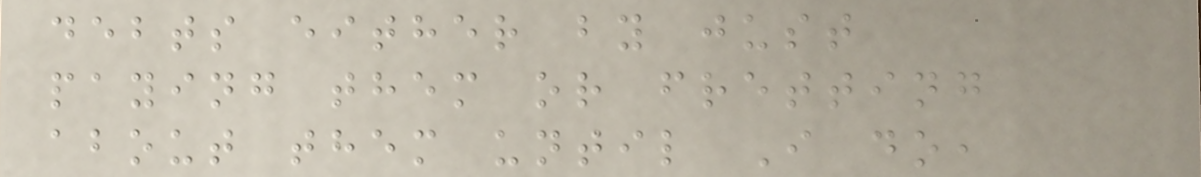debts either by just
paying them or fretting
about them until I do,
